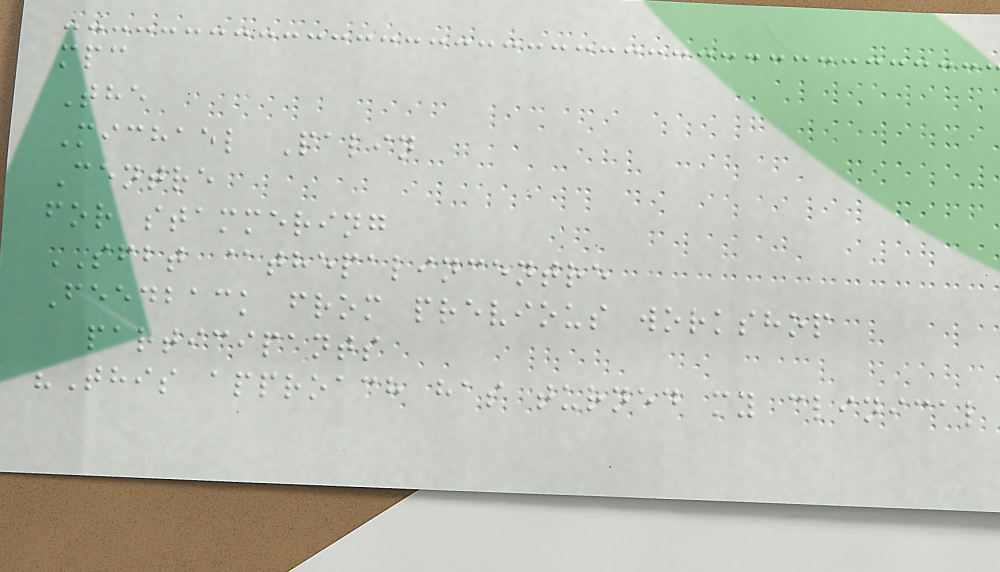mpc
The
Michael Palin
Centre
for stammering
SFBT @thepalincentre
Feedback from previous workshop
participants
"This approach has turned my clinical
